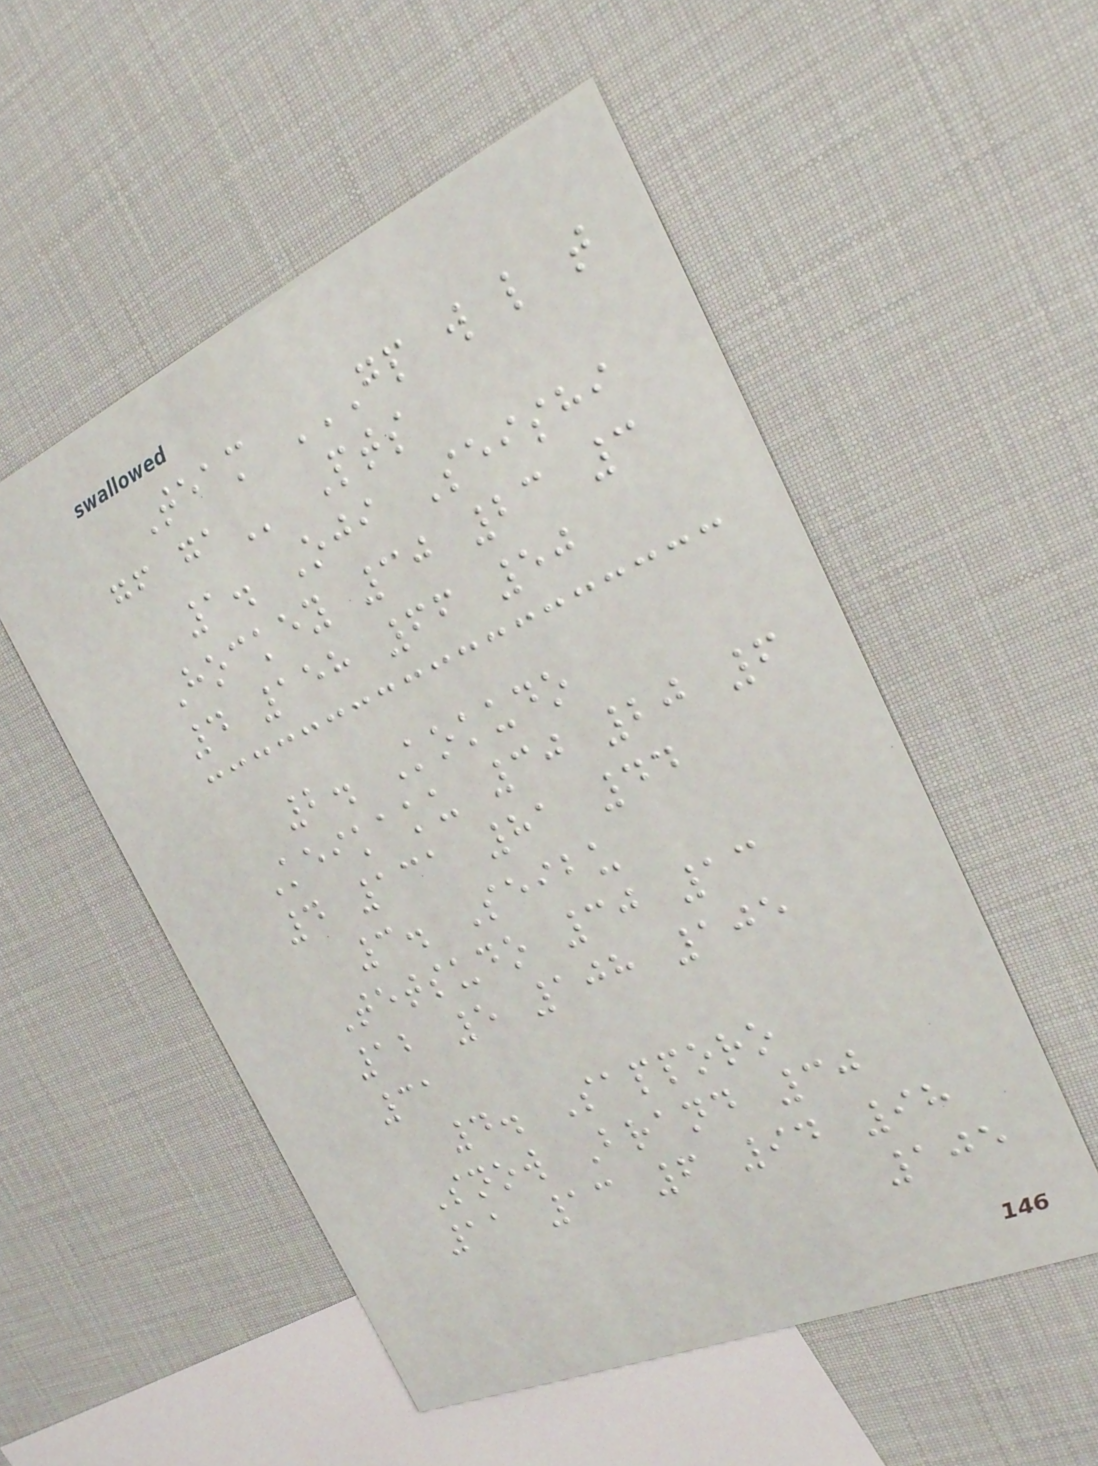Team GP W L T
GF GA Pts
1. Oji Seishi
Hockey 30 23 3
4 158 66 50
2. Kokudo
Keikaku 30 20 6
4 131 81 44
3. Seibu
Tetsudo 30 13
12 5 108 105
31
4. Sapporo
Snow Brand 30
11 13 6 94 98
105
